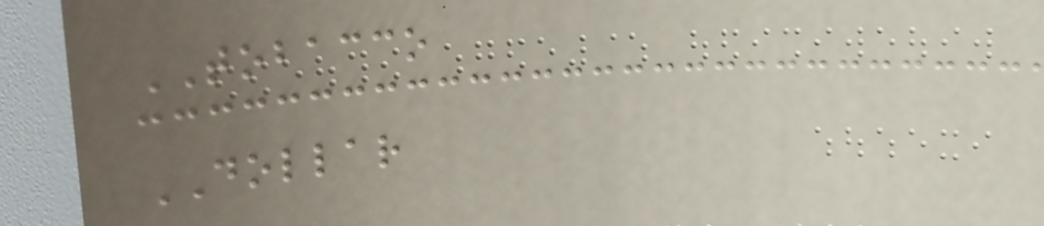TOBACCO
DOLLAR
